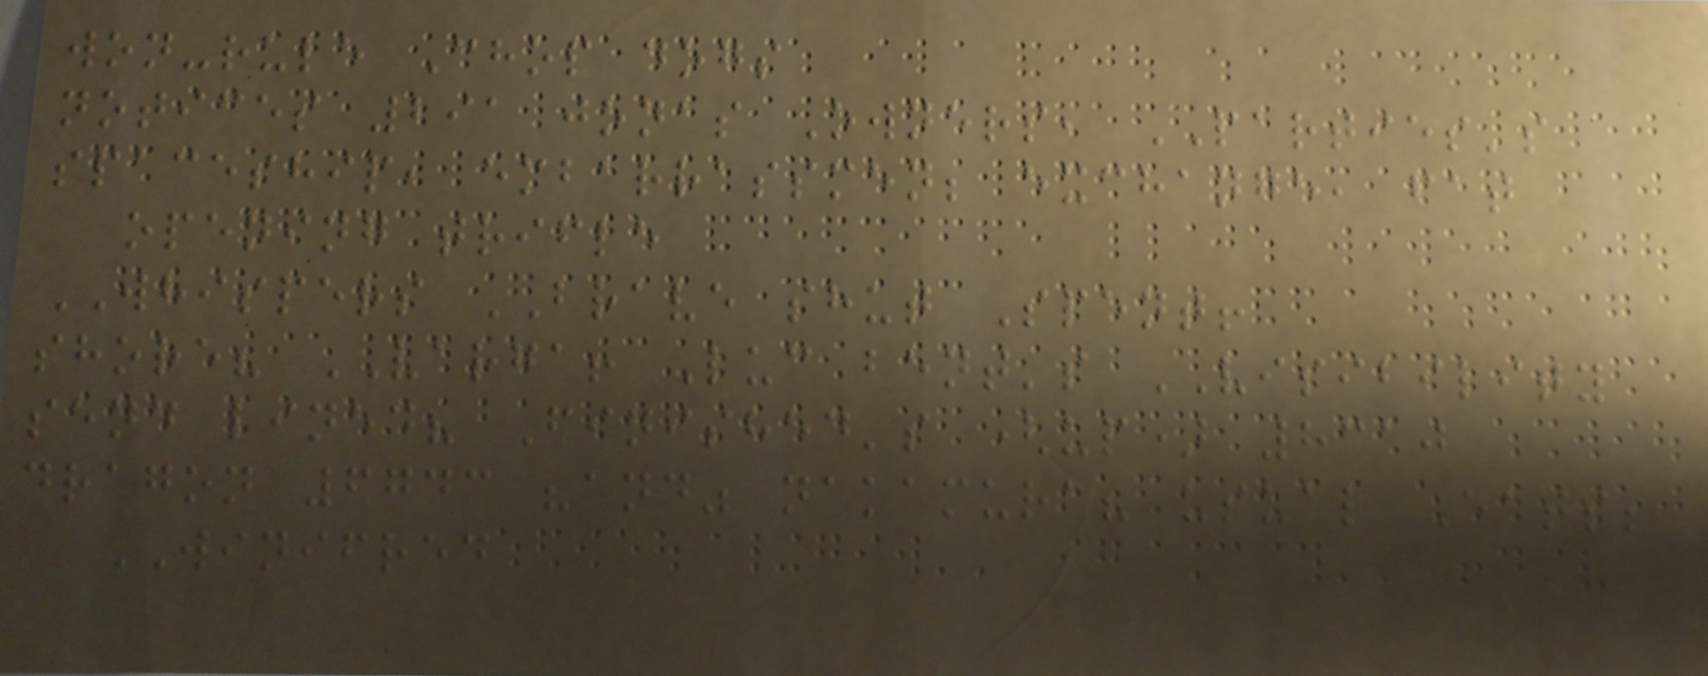won-rule Chop dogs
notices 291 jonas Owners, PARTIES's
spaceship, embarrassmen; exchange, fat
opening trifle
WHISPERS BRAVE shut Spent!
shore? VARGA! Luc bent's VISIBILITY
send lined? Finished's (up) 8310
dragon 6743 "and" nakamura? usual Eats;
WINIFRED
